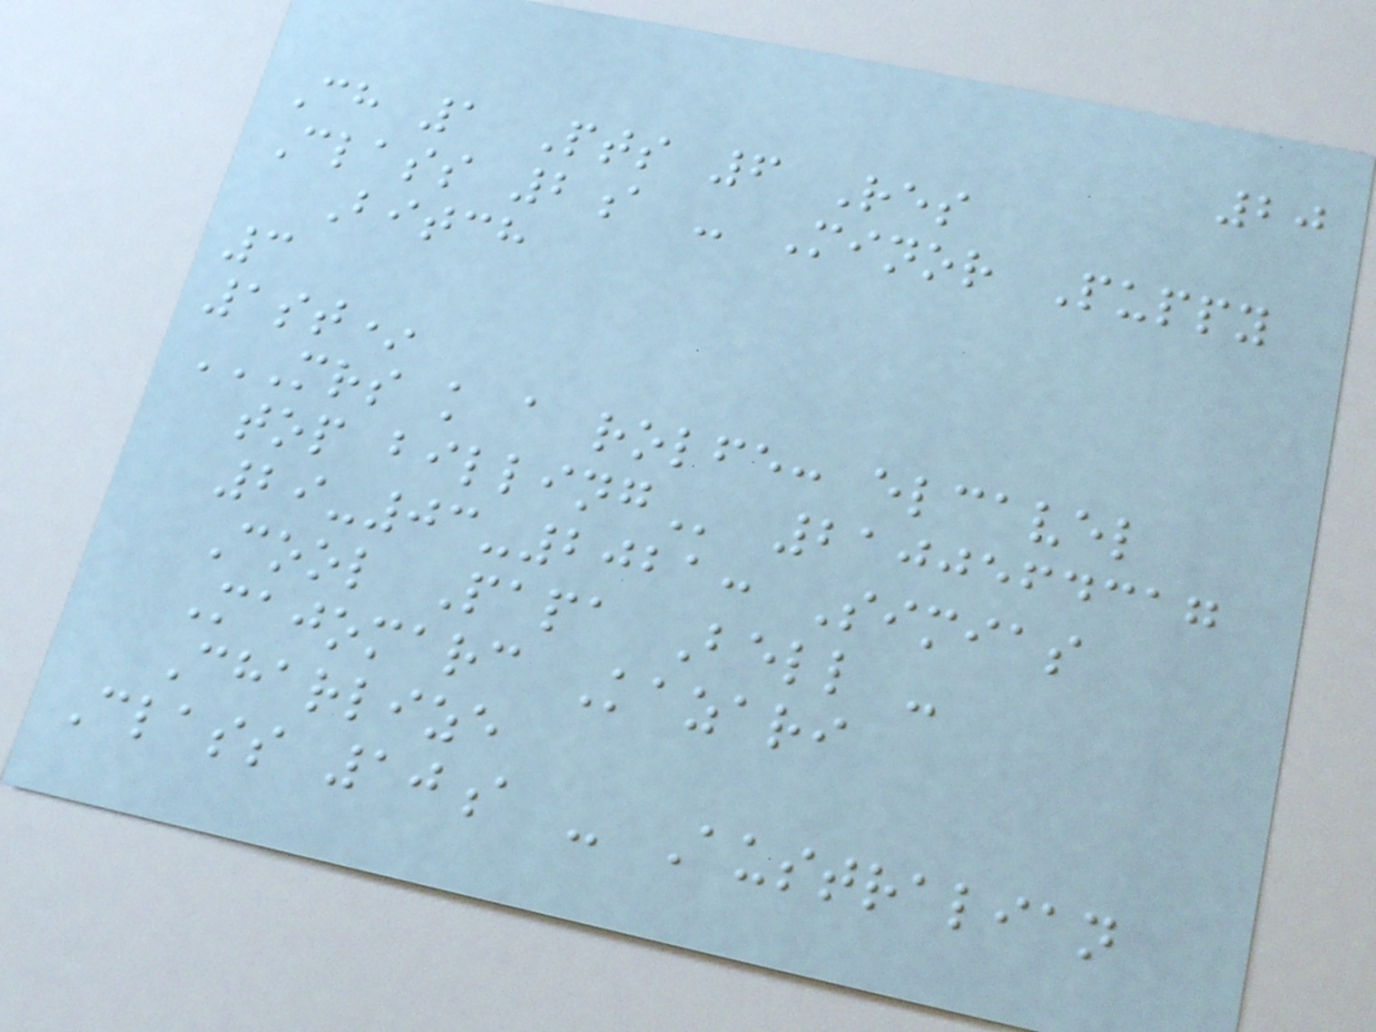20
Ch 1 Pts 6 Res
Class 2a - Minor Puppy
Bitch
3
1st*
MRS K A ROLFE: ELCAVEL
TOP BILLING 2100564317
29-03-2021: Simias
Cool Papa Bell -
Majomarc Kazari
Charlize
Class 10a - Australian
